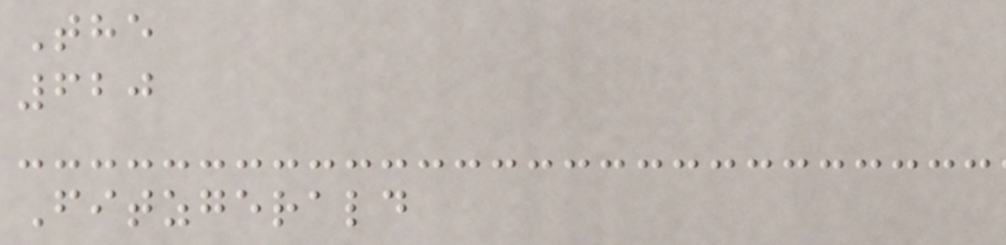The
620
Fitzgerald
